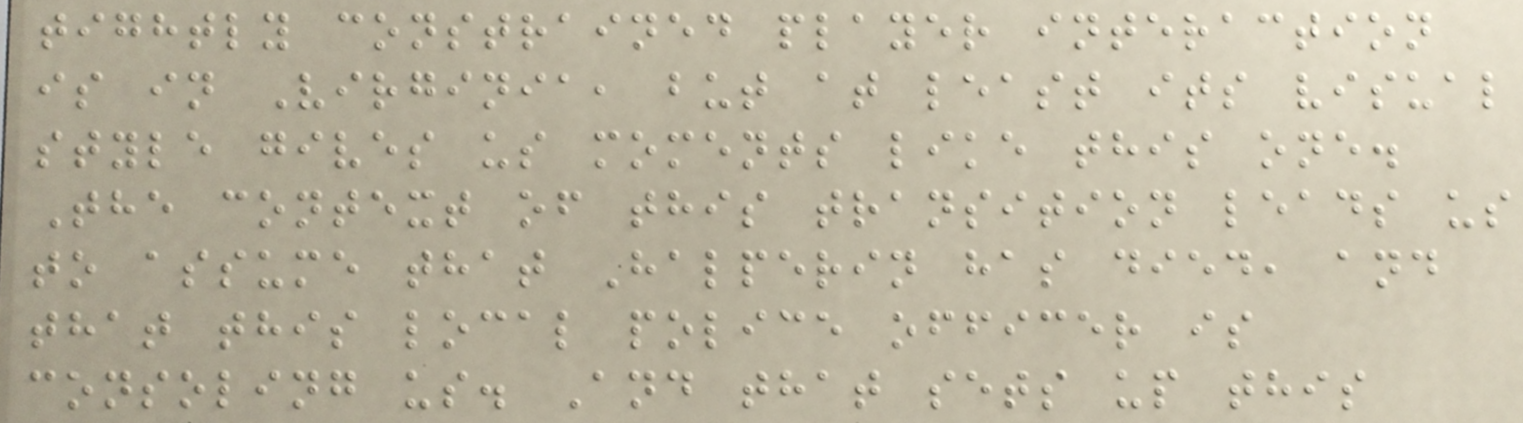tightly constrained player interaction
is in Virginia, but at least its visual
style gives us moments like this one.
The context of this transition leads us
to assume that Halperin has died, and
that this local police officer is
consoling us. And that sets up this
